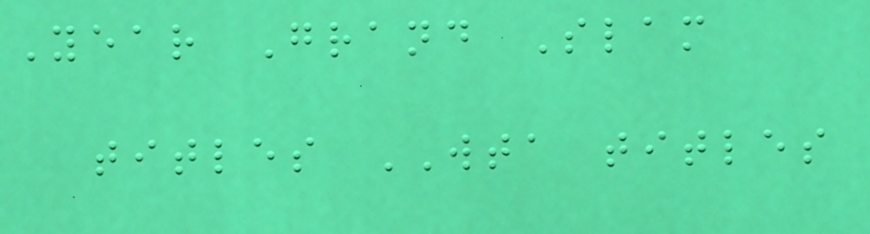Year Grand Slam
titles WTA titles
